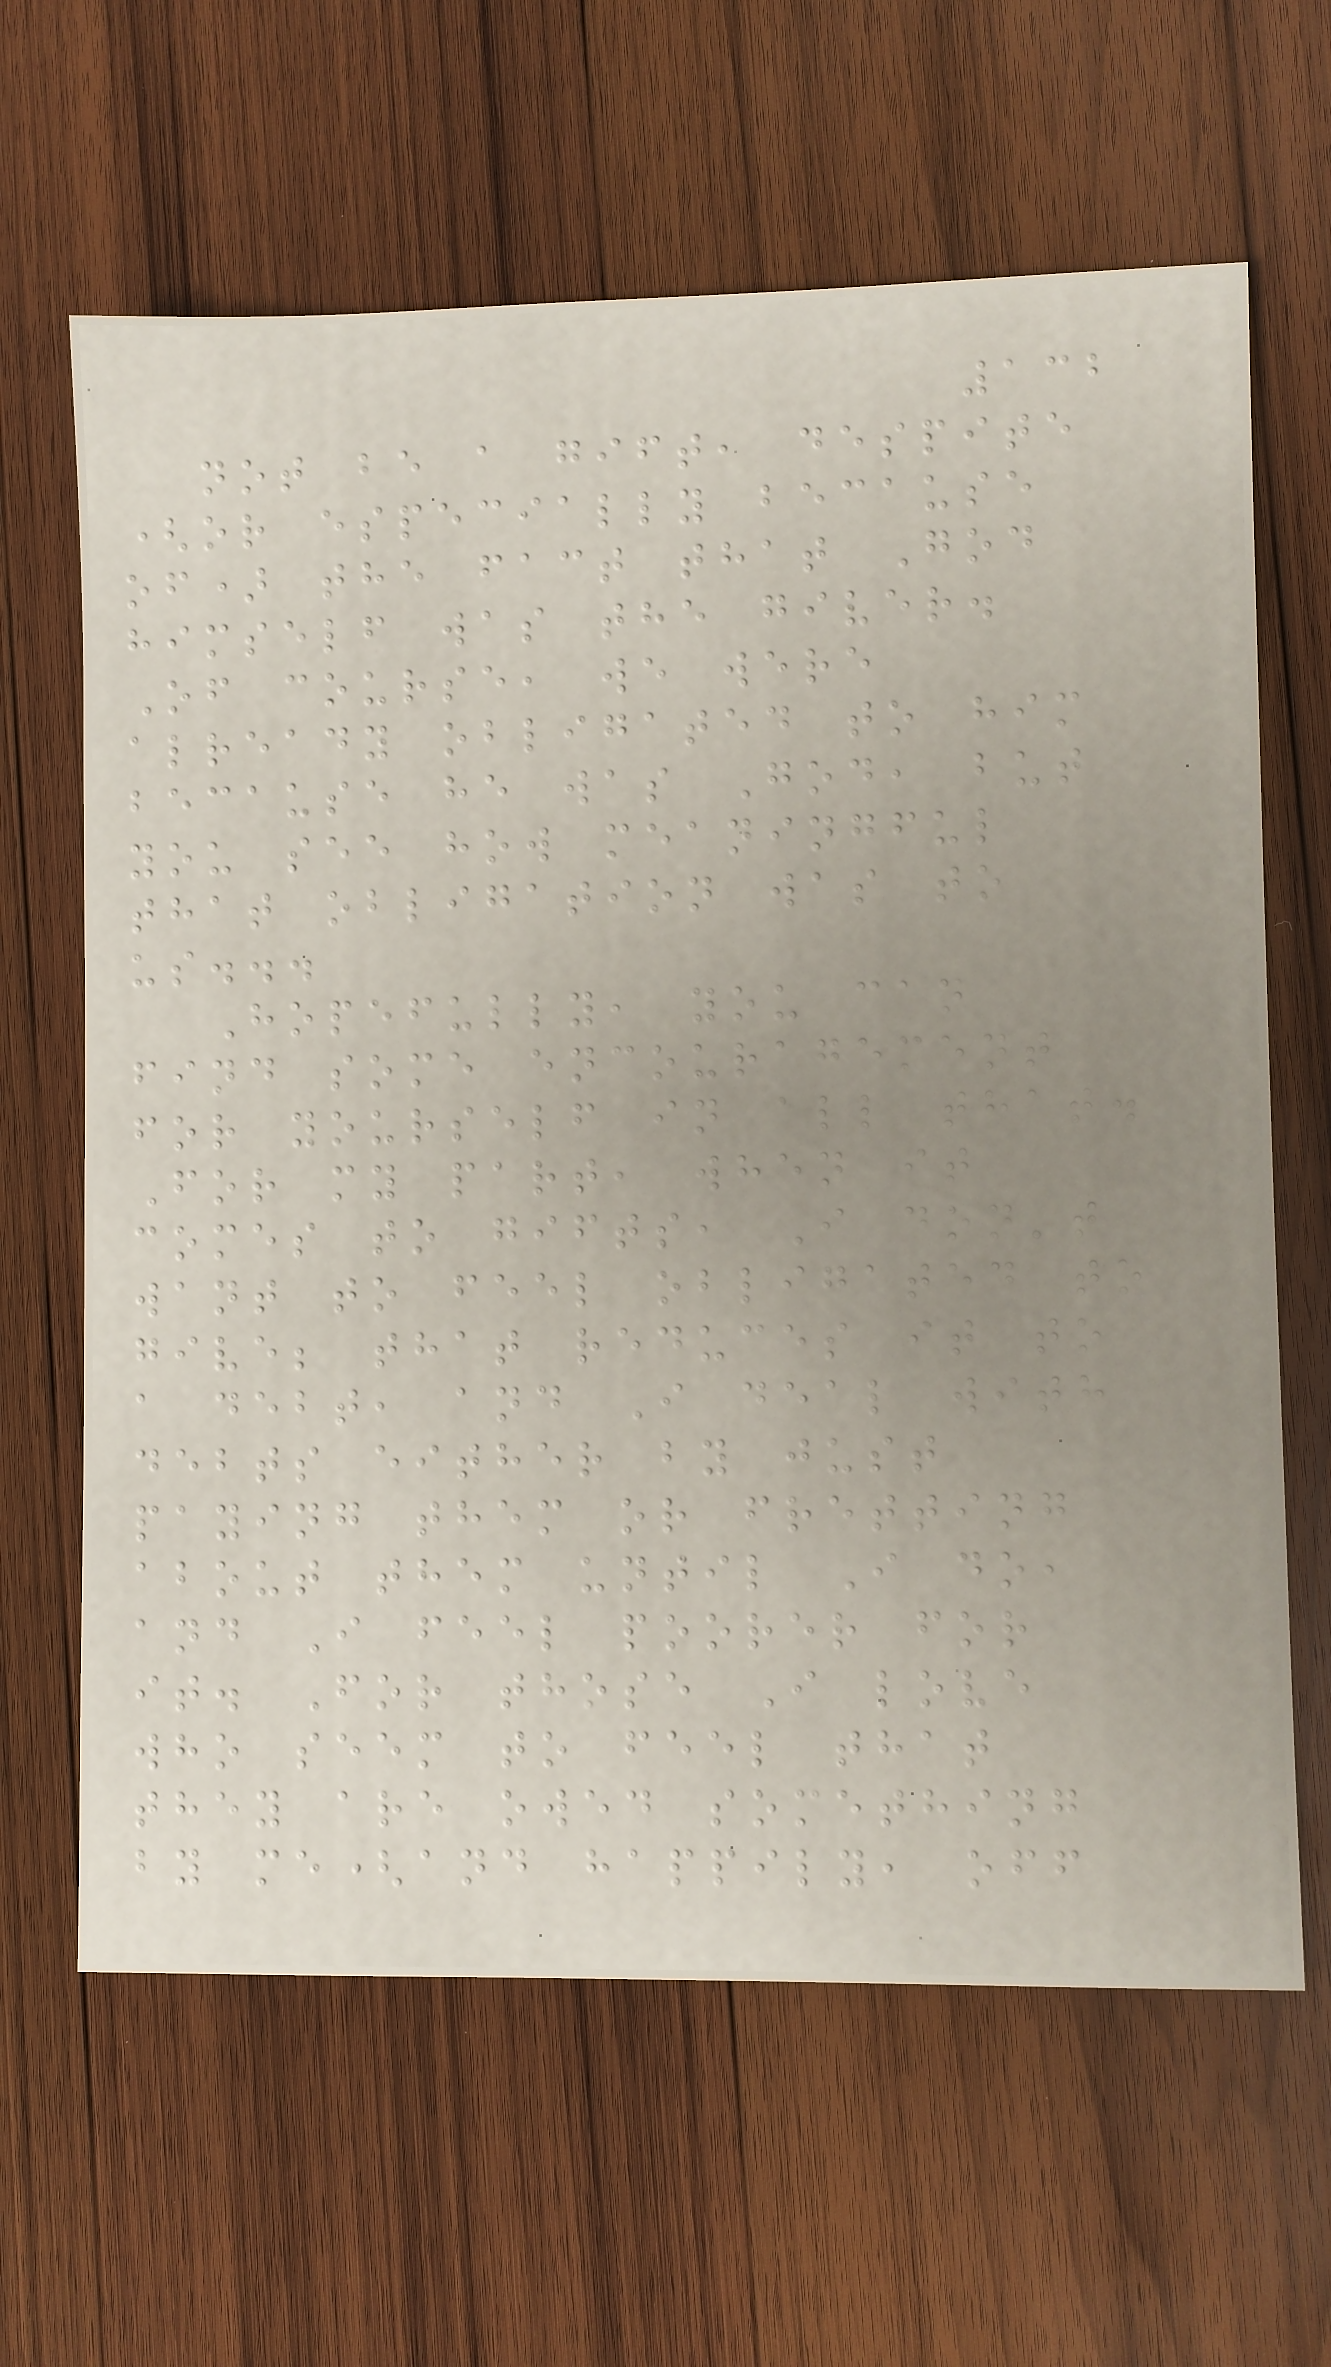132
not be a gift, despite
(or especially because
of) the fact that God
himself was the giver.
Of course, we were
already obligated to him
because he was God, but
you see how meaningful
that obligation was to
us...
Hopefully, you can
find some encouragement
for yourself in all that.
For my part, when it
comes to gifts, I don't
want to feel obligated to
give; that reduces it to
a debt, and I deal with
debts either by just
paying them or fretting
about them until I do,
and I feel poorer for
it. For those I love
who seem to feel that
they are owed something
by me(and happily, off
